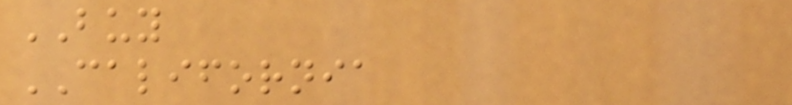BUY
CALIFORNIA
